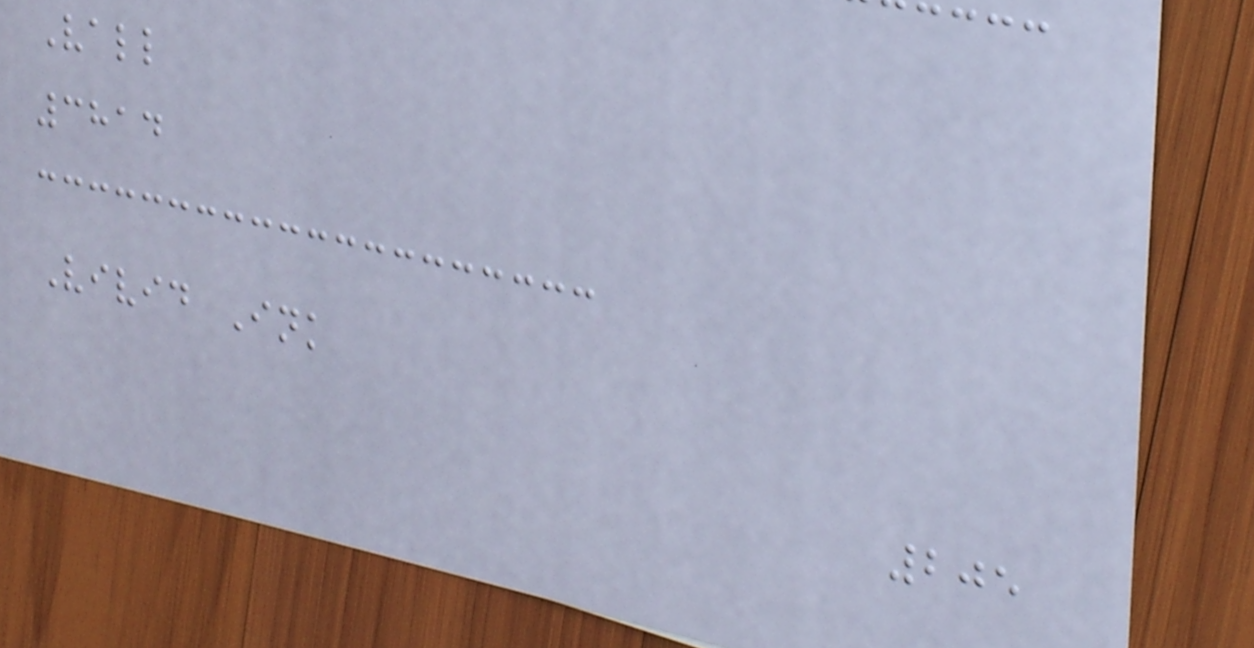Vall
3814
Vivid Ink
205
